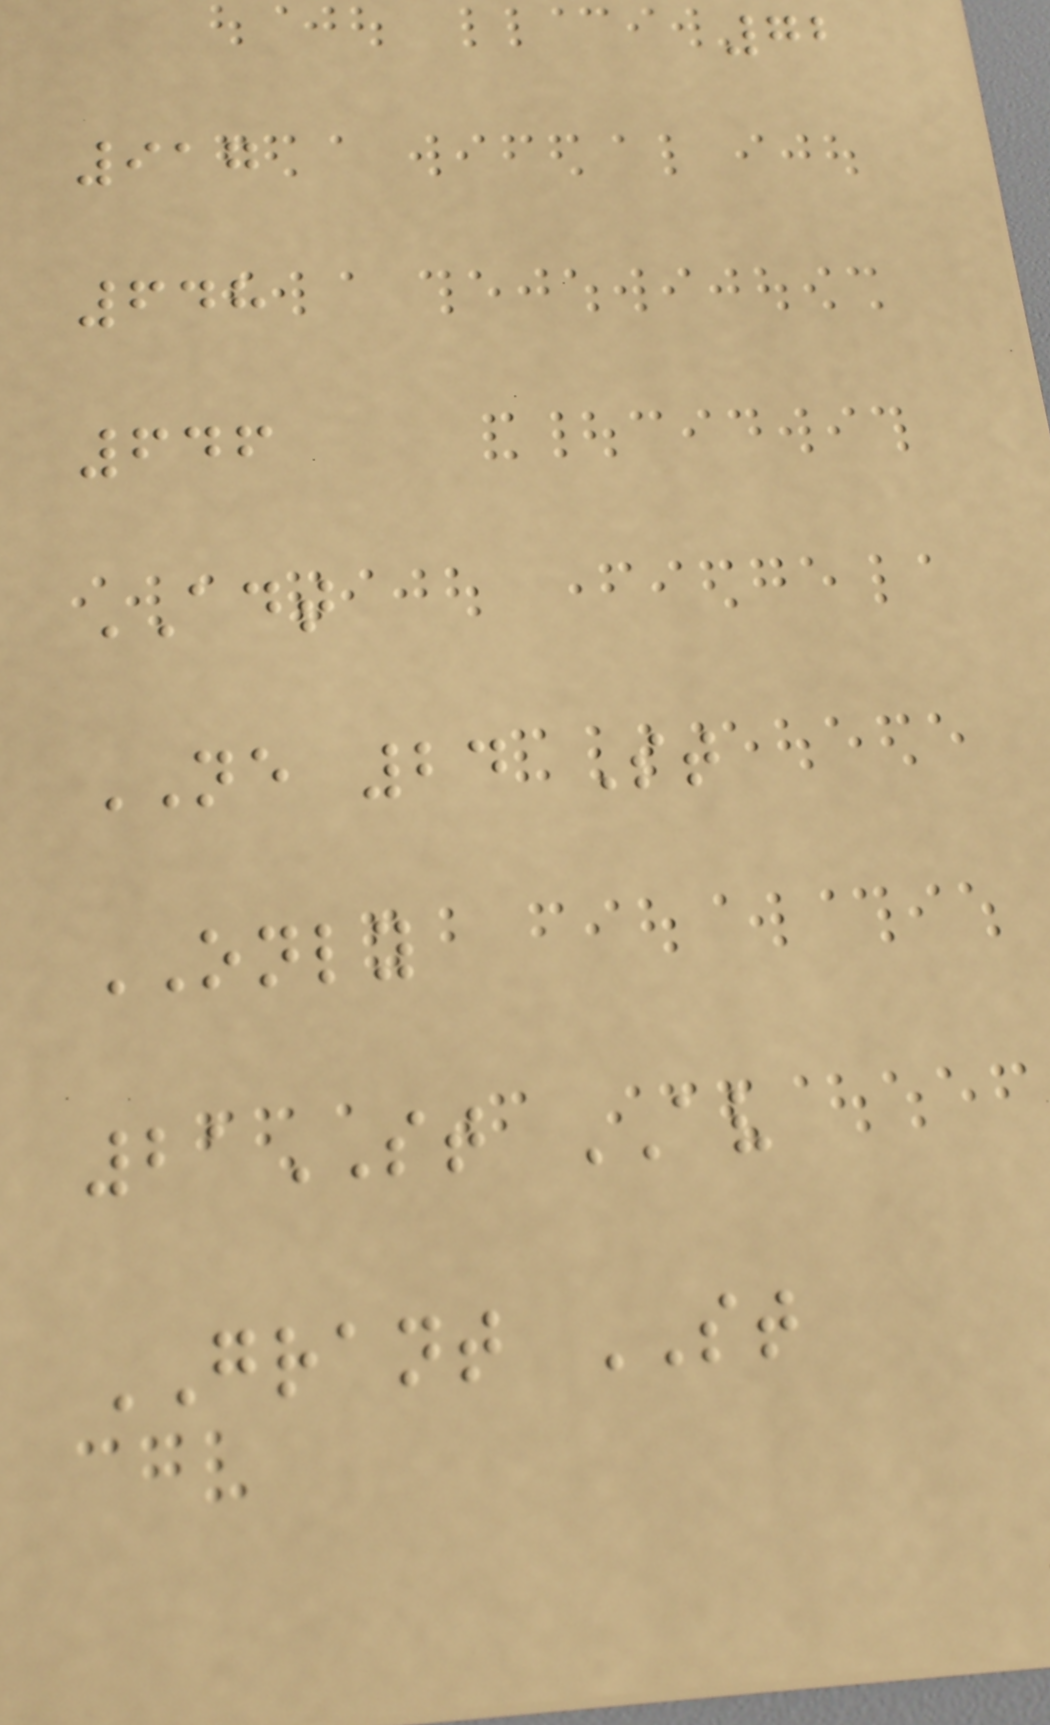72
917
648
646
ADT
NE 24 St
ONLY
21ST AV
GRANT ST
